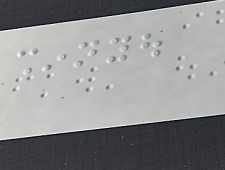shinnyou
